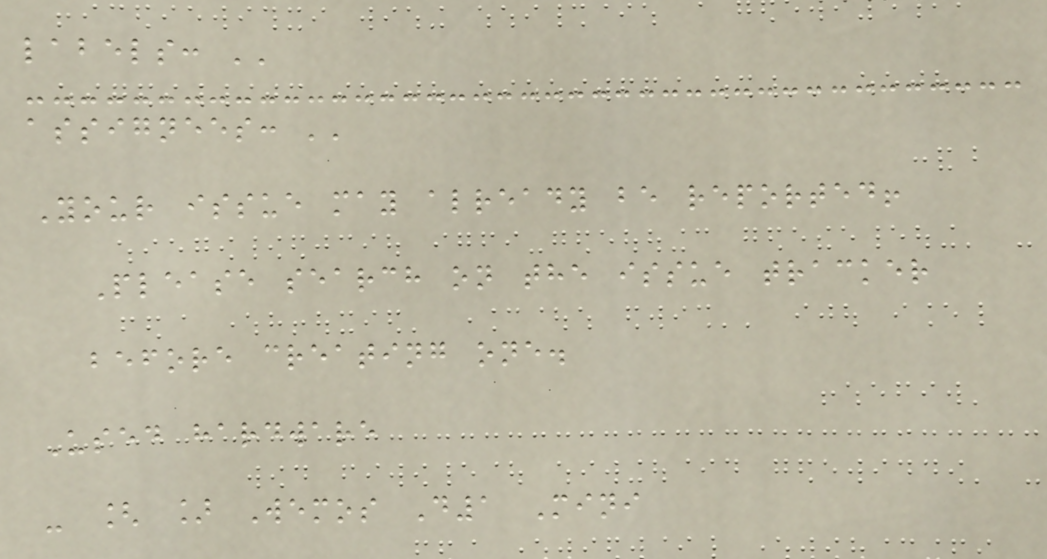labels: ''
assignees: ''
Your issue may already be reported!
Please search on the issue tracker
before creating one.
Used hardware
- [ ] Wemos D1 Mini
